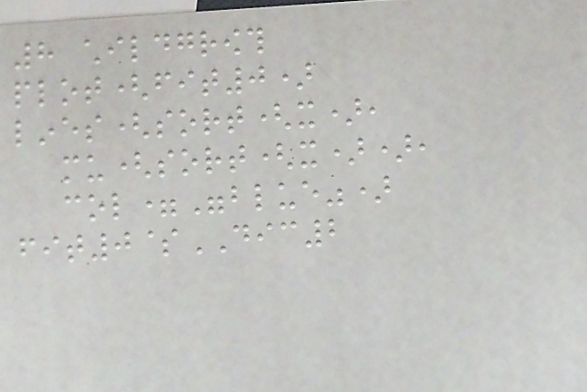8 childgrowth
plot(fit0)
lines(sort(x),
mu(sort(x)),
col="blue")
fit0$DIC2
